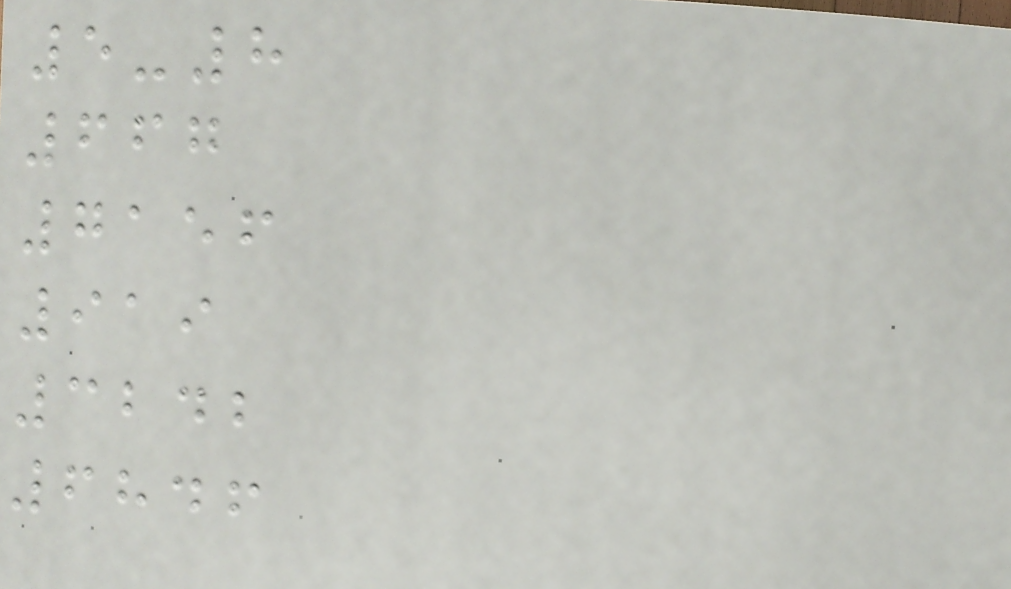5-8
667
7156
919
3242
6846
